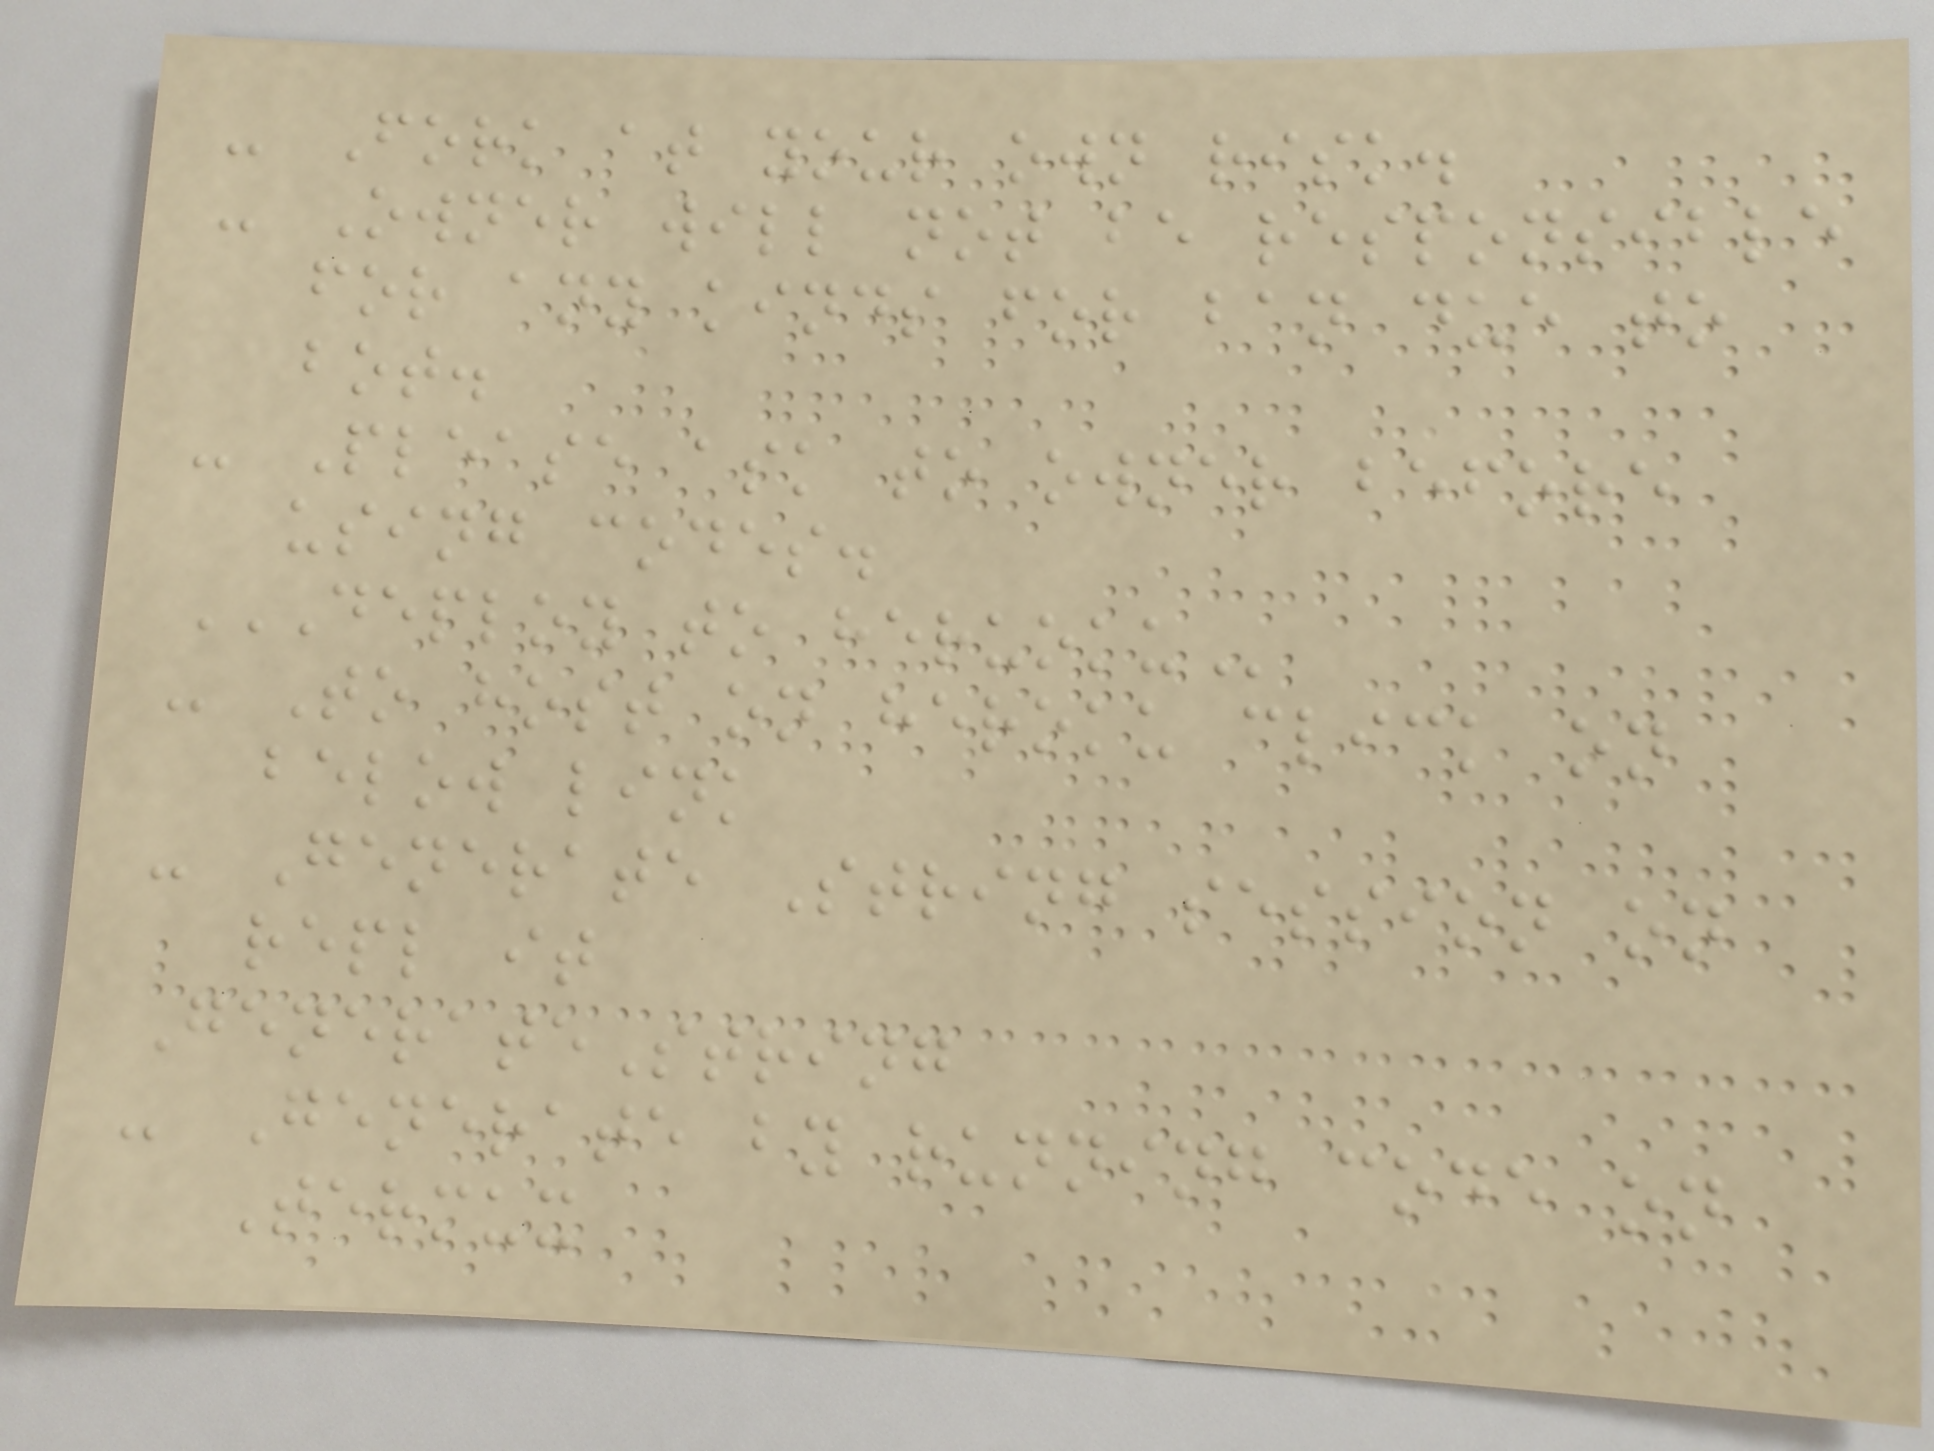- Fork at your own risk.
- Owner will not be responsible
for any kinds for ban due to
bot.
- Please ask to owner before
using codes.
DEPLOY TO HERUOKU
- To host on heroku click on
below link
- Generate String session on
repl it
GenerateString
- Generate by running code on
Termux
